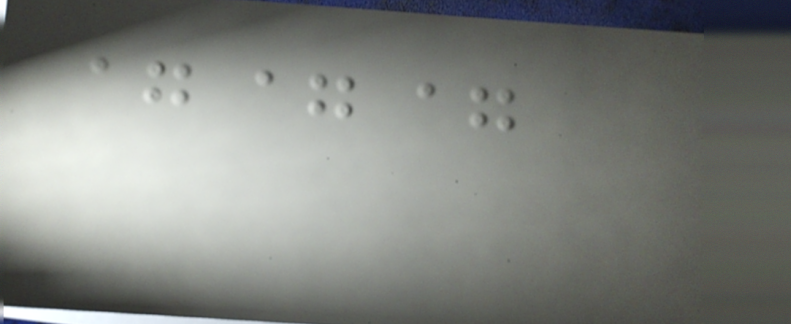===
